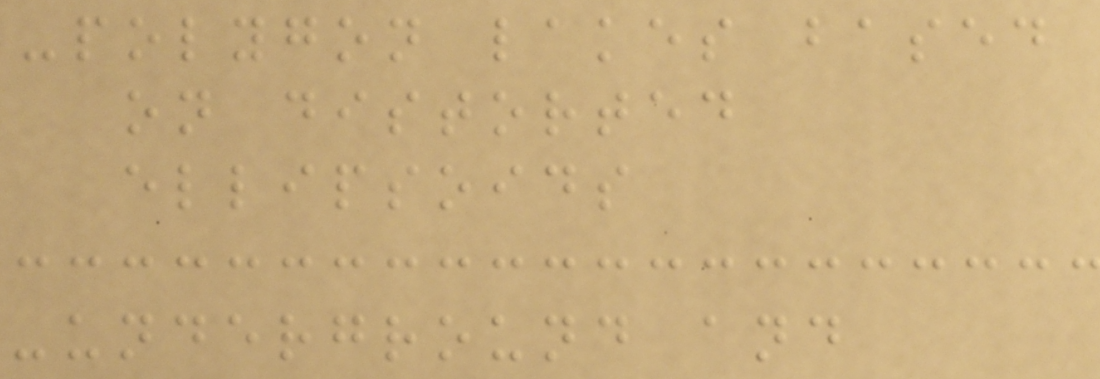-polygon lakes based
on distorted
ellipsoids
-underground and
